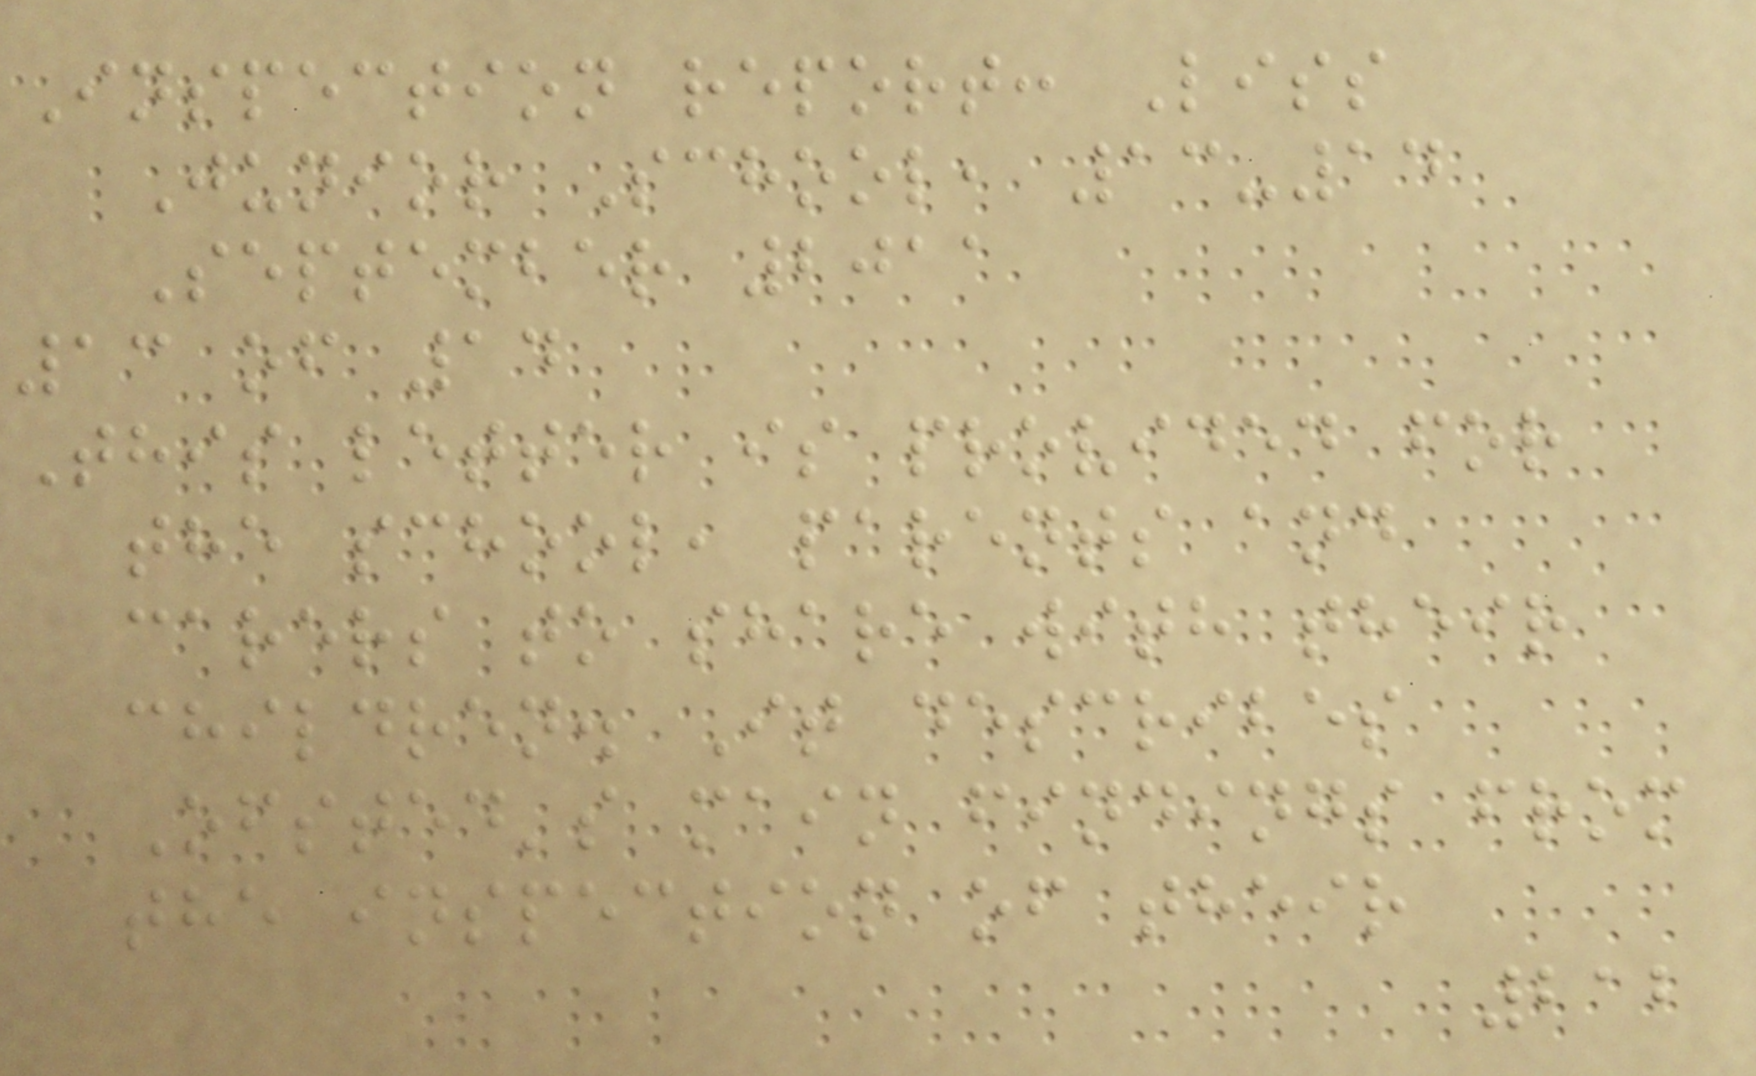Inspection report: Liss
Junior School, 13-14
September 2011
13 of 14
This letter is provided for
the school, parents and
carers to share with their
children. It describes
Ofsted's main findings from
the inspection of their
212
